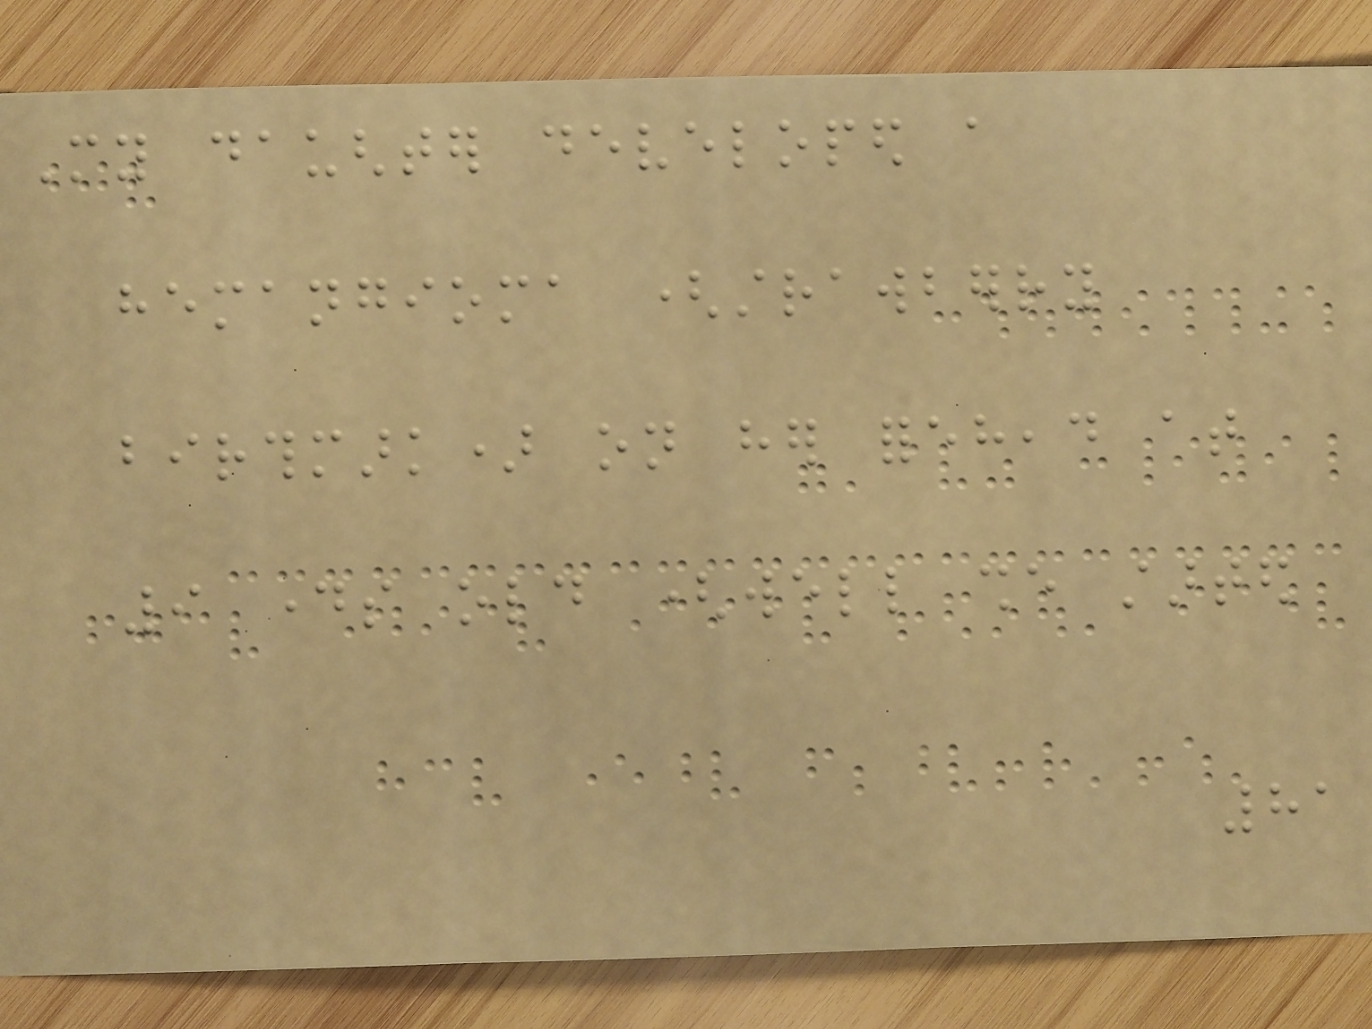My daughter developed a
hemangioma (strawberry
birthmark) on her forehead at
9 days old (well she started
81
